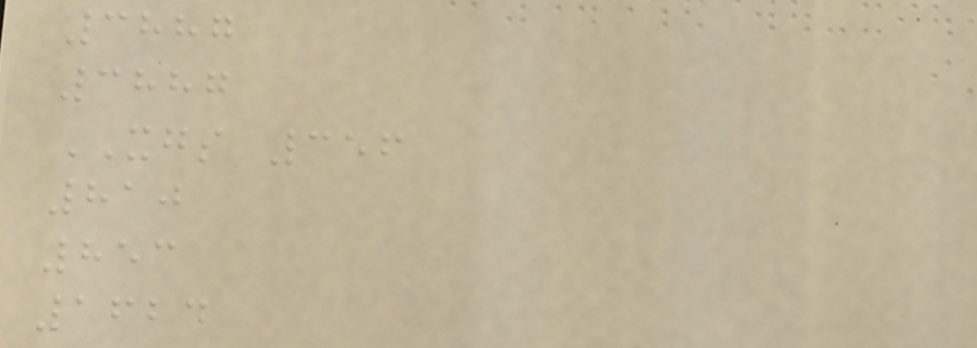3887
3887
XGS 356
810
853
1624
